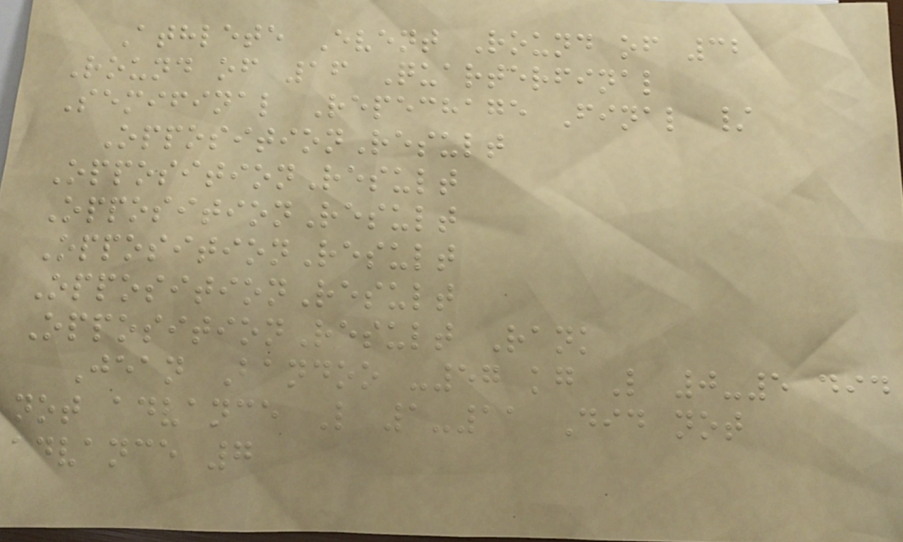Athlete Event Round of 32
Round of 16 Quarterfinal
Semifinal Repechage Final /
OppositionResult
OppositionResult
OppositionResult
OppositionResult
OppositionResult
OppositionResult Rank
Jean Bandoo -57 kg L 0-5 did
not advance L 1-11 Did not
advance 7
